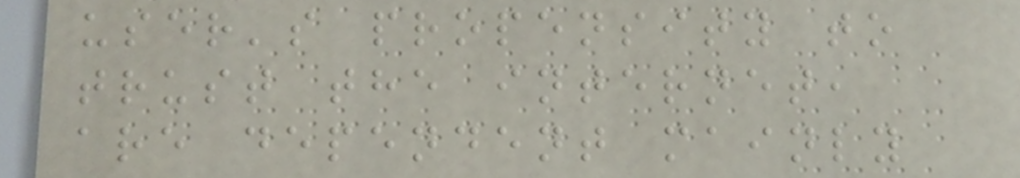user's propensity to
trust the internet,
are dependent mainly
